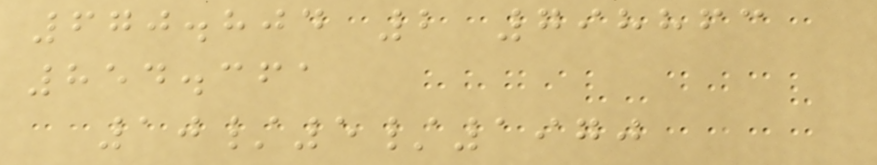670.804 2 798863
854.361
10/5/1970
